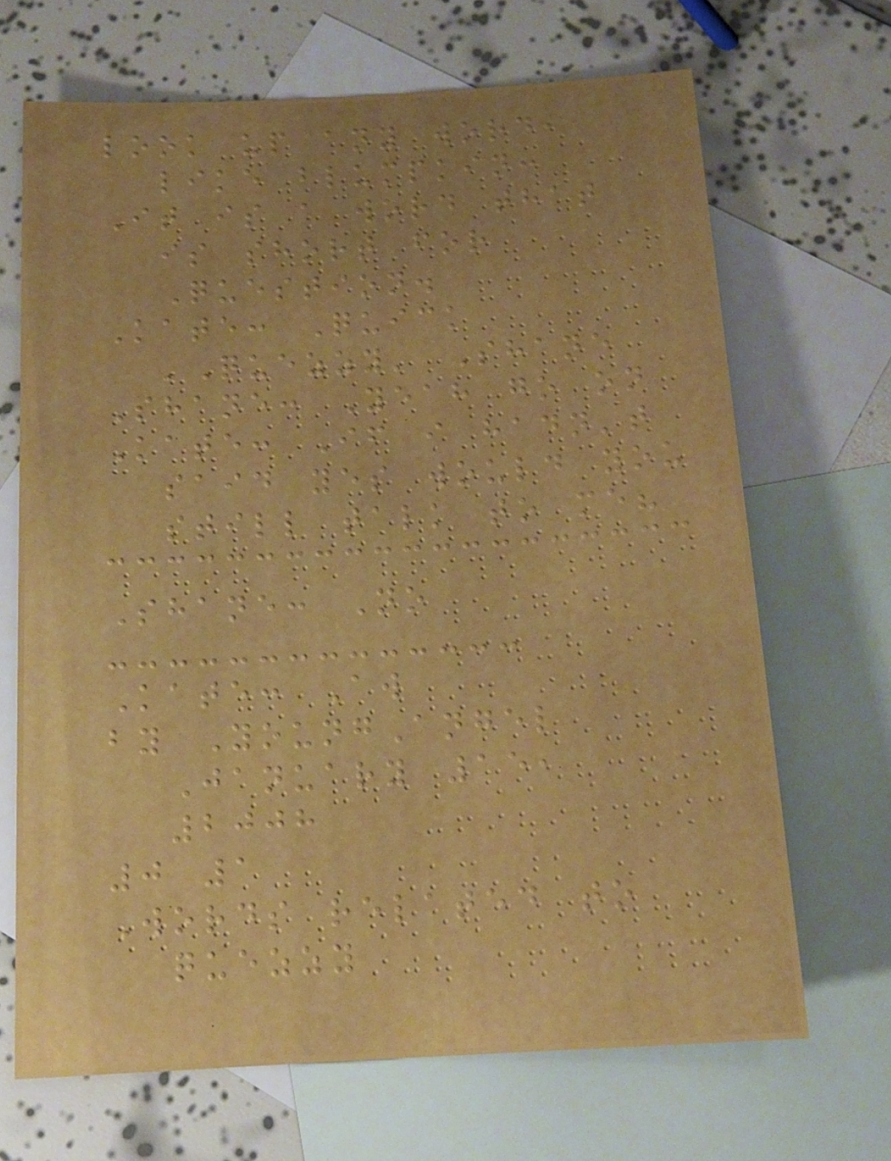look up any word,
like blumpkin:
It is a word that
is short for
Question.
Kate: Quick
'Quezzy' Shane
Shane: Yeah go on
Kate: If i hadn't
said yes would you
still talk to me?
Shane: No
Kate: Aw
by YoungAngel
January 15,
2008
0 1
Words related to
quezzy
